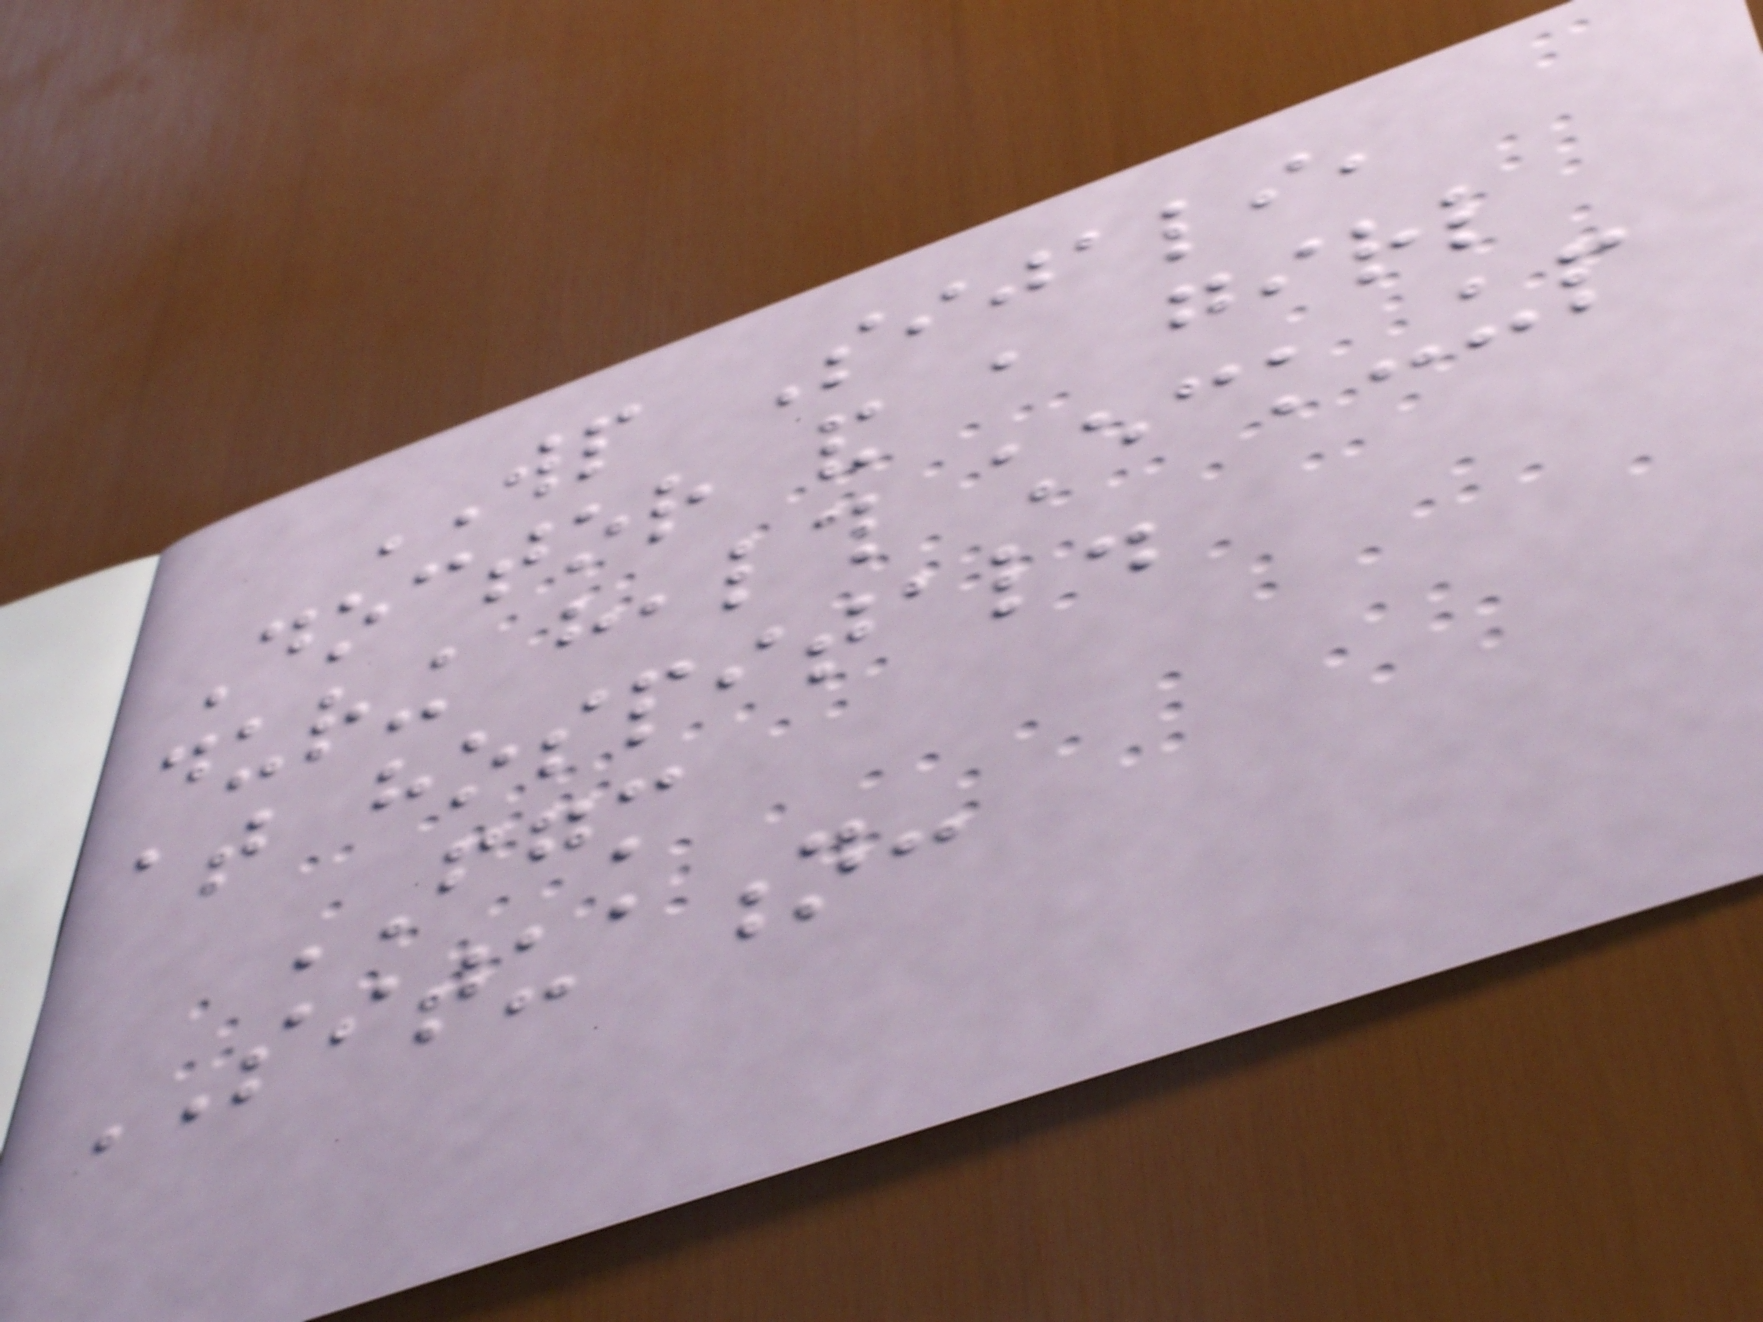WP Sijali,
Doctor and a girl
during health check-up
at hospital.
FGM
SITUATION:
